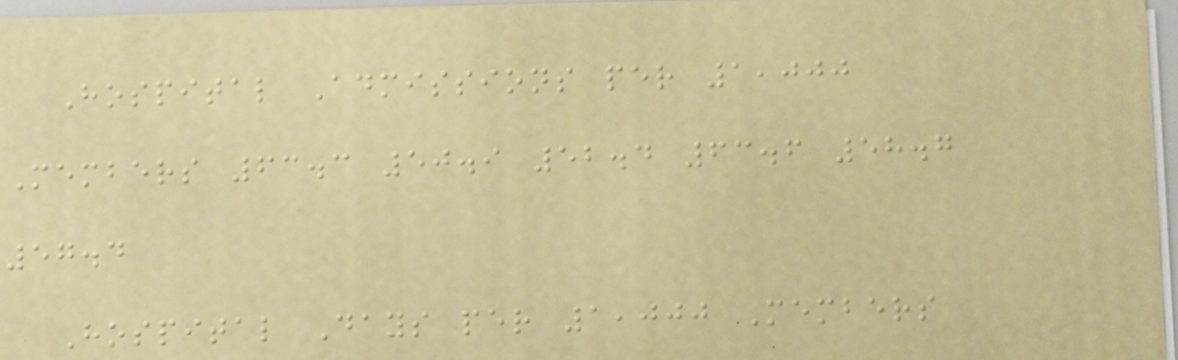Hospital Admissions per 1,000
Members 63.3 50.9 52.4 63.6 58.7
57.4
Hospital Days per 1,000 Members
